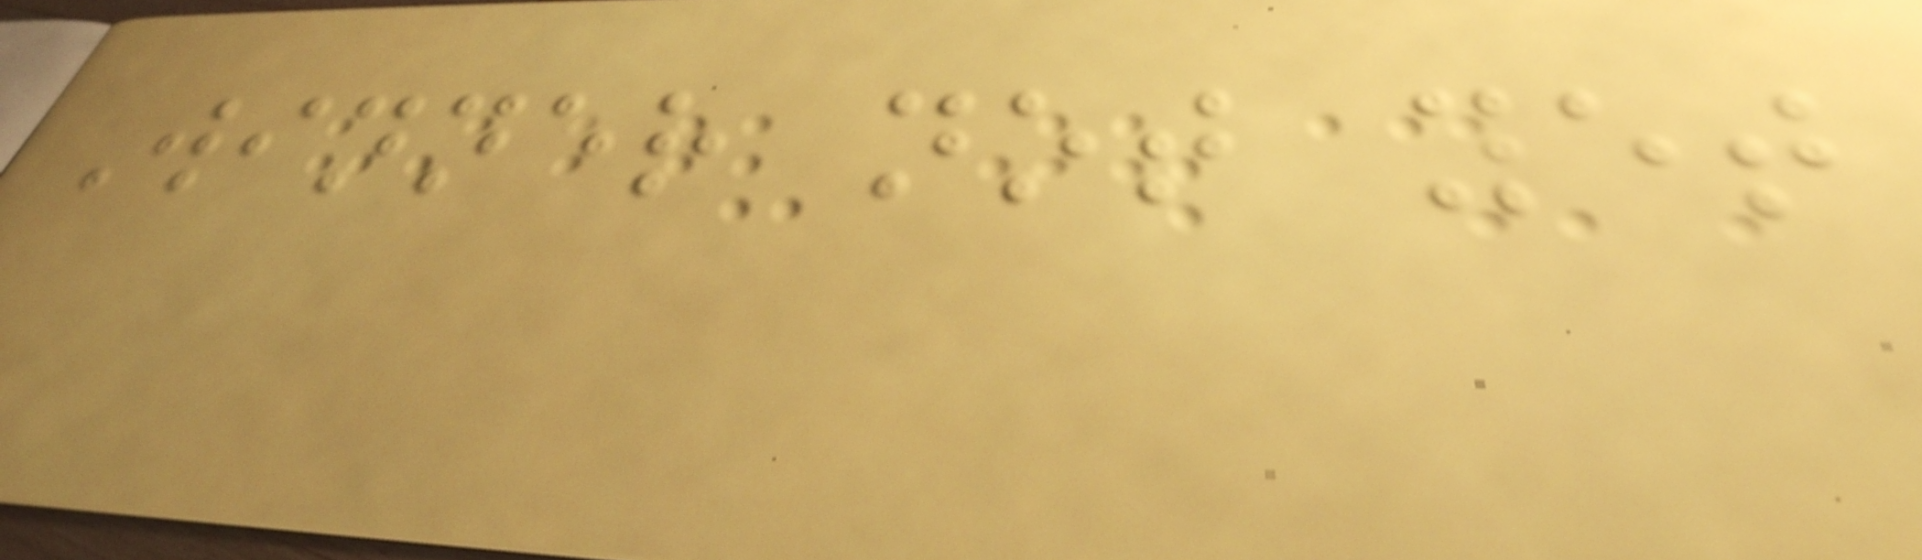Winner not yet
